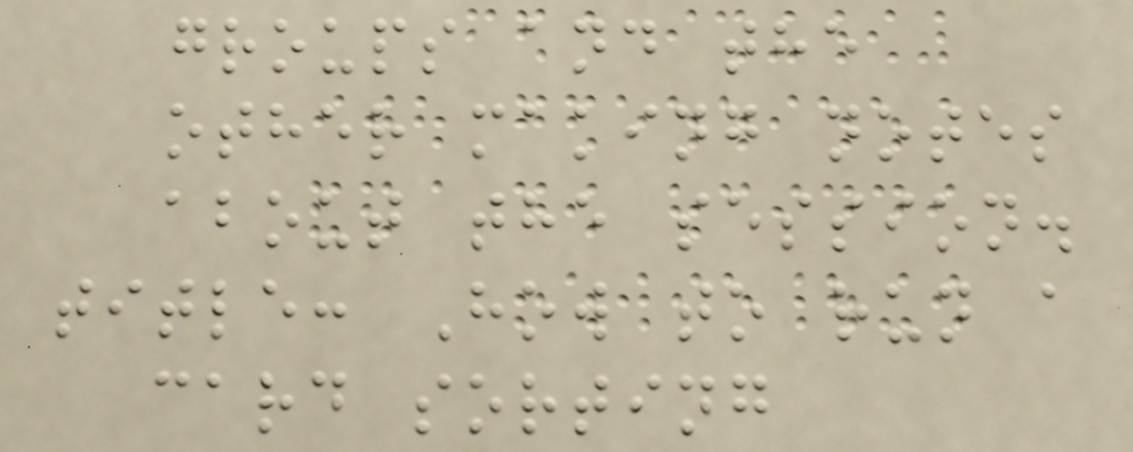groups and the
other making notes
about the session.
title: How to run a
card sorting
